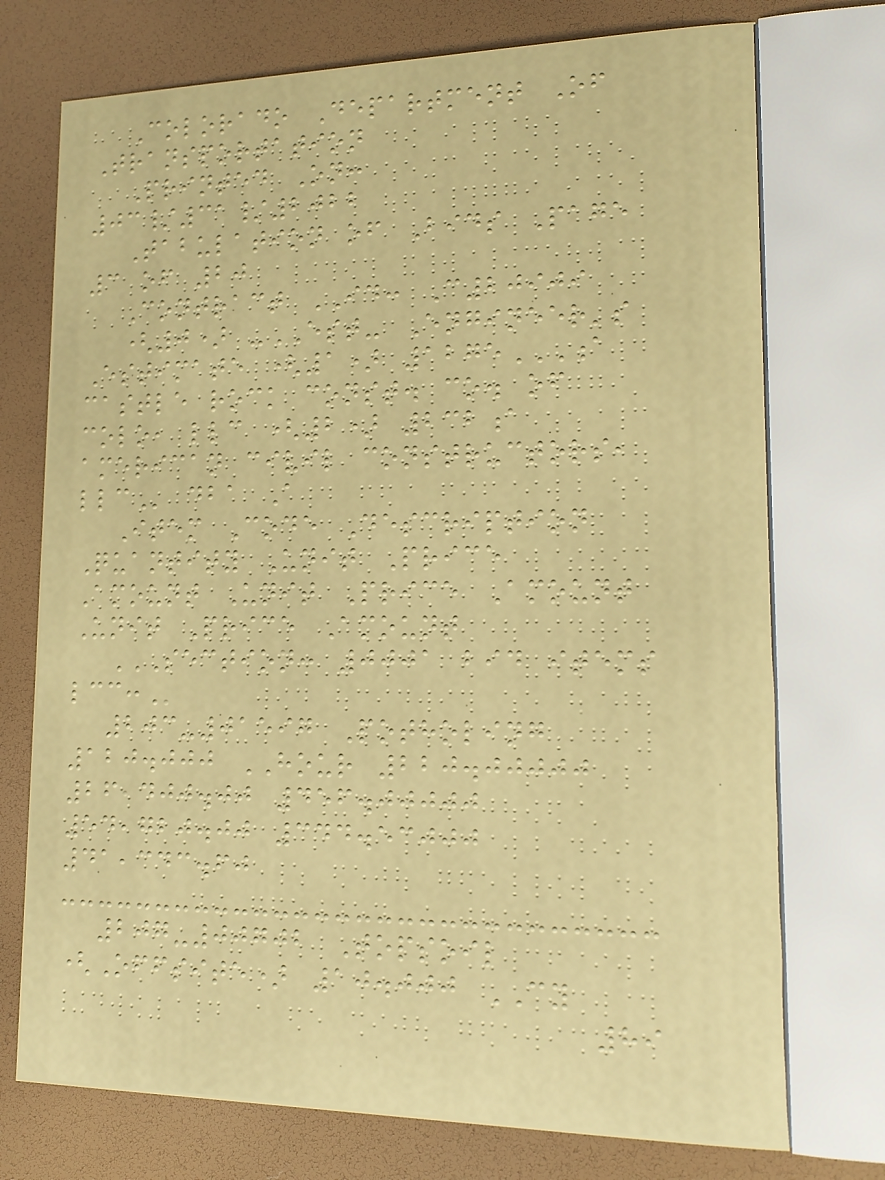Colorado Department Of
Transportation
Printed On:
03/31/2022
Tabulation of Bids Page
3 of 20
Contract ID: C20909
(0) -EST- Engineer's
Estimate (1) 1275A
CASTLE ROCK CONST. CO. OF
COLO, LLC (2) 232A
AMERICAN CIVIL CONSTRUCTORS,
LLC dba A
Item Code Description
Quantity Unit Price
Amount Unit Price Amount
Unit Price Amount
SECTION: 0001 BID ITEMS
LCC:
203-01597 Potholing
120.000 HOUR 220.00000
26,400.00 456.00000
54,720.00 344.53000
41,343.60
207-00702 Topsoil
(Offsite) 10.000 CY
89
